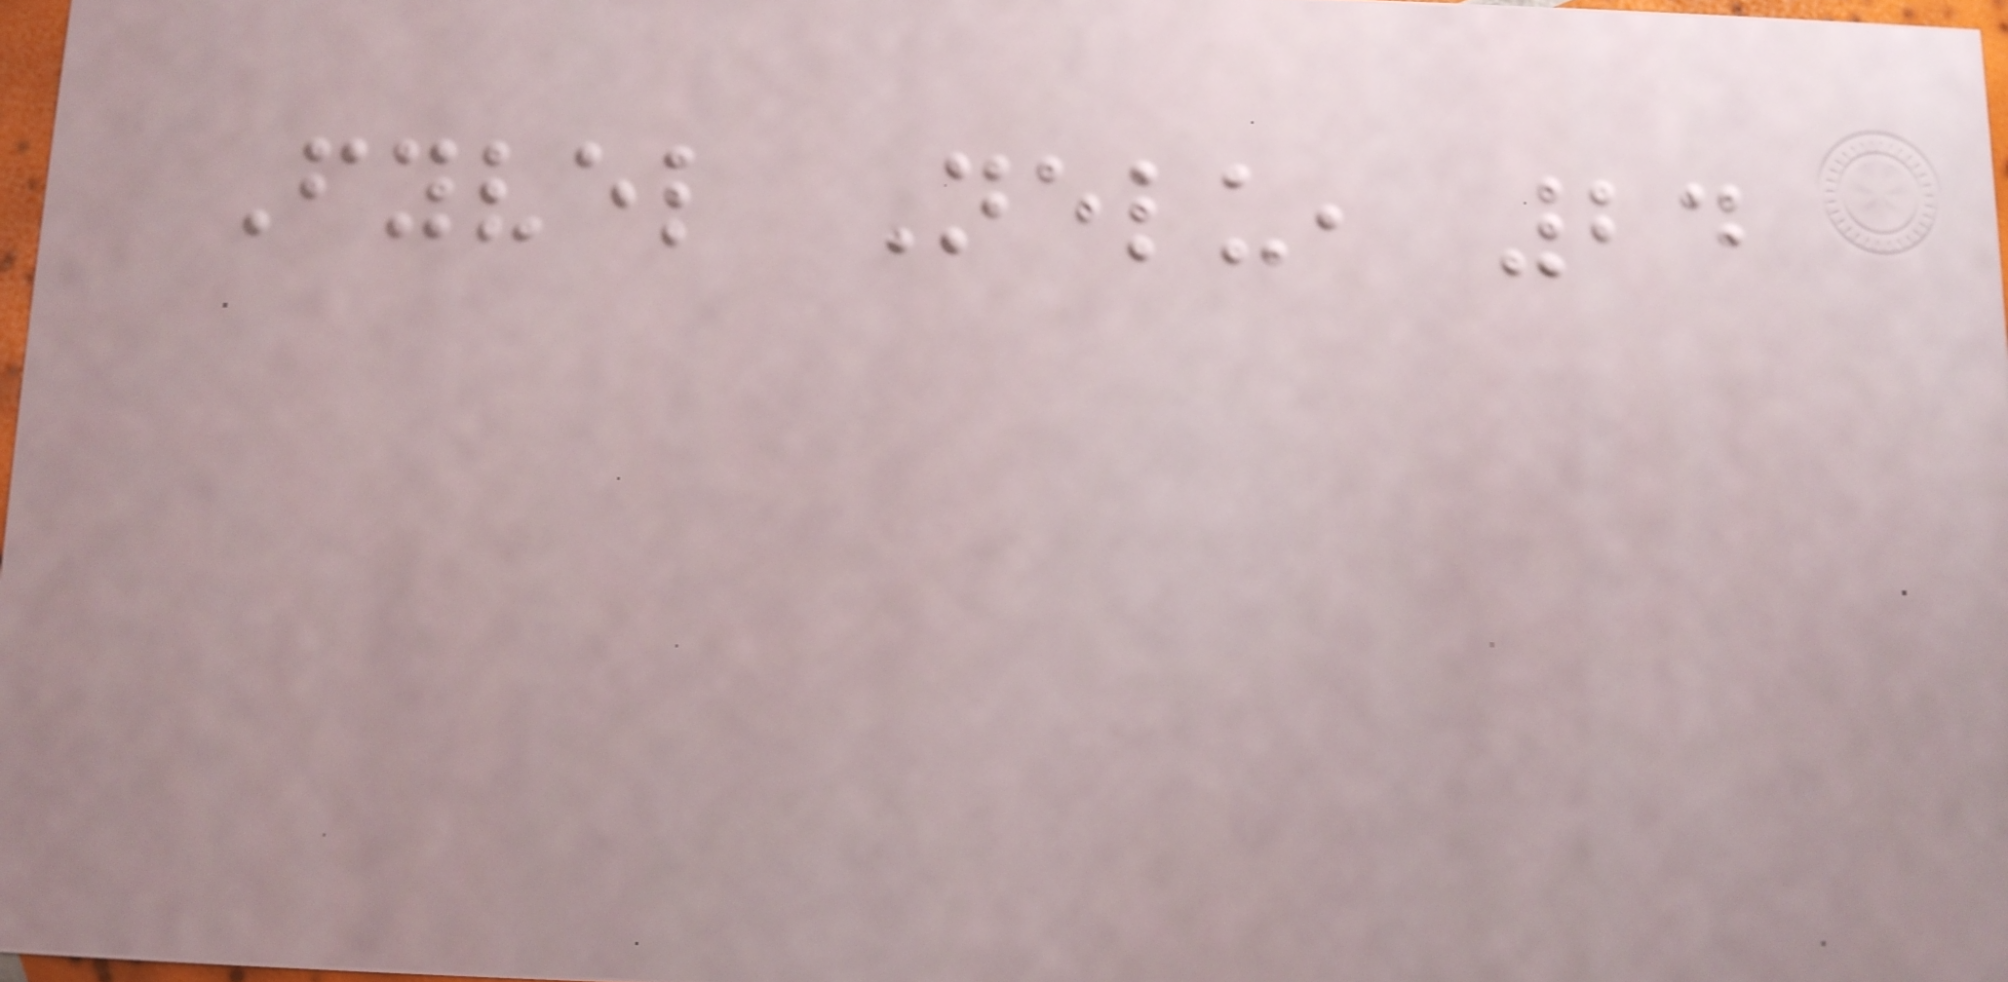Fyvel Nelu, 24
